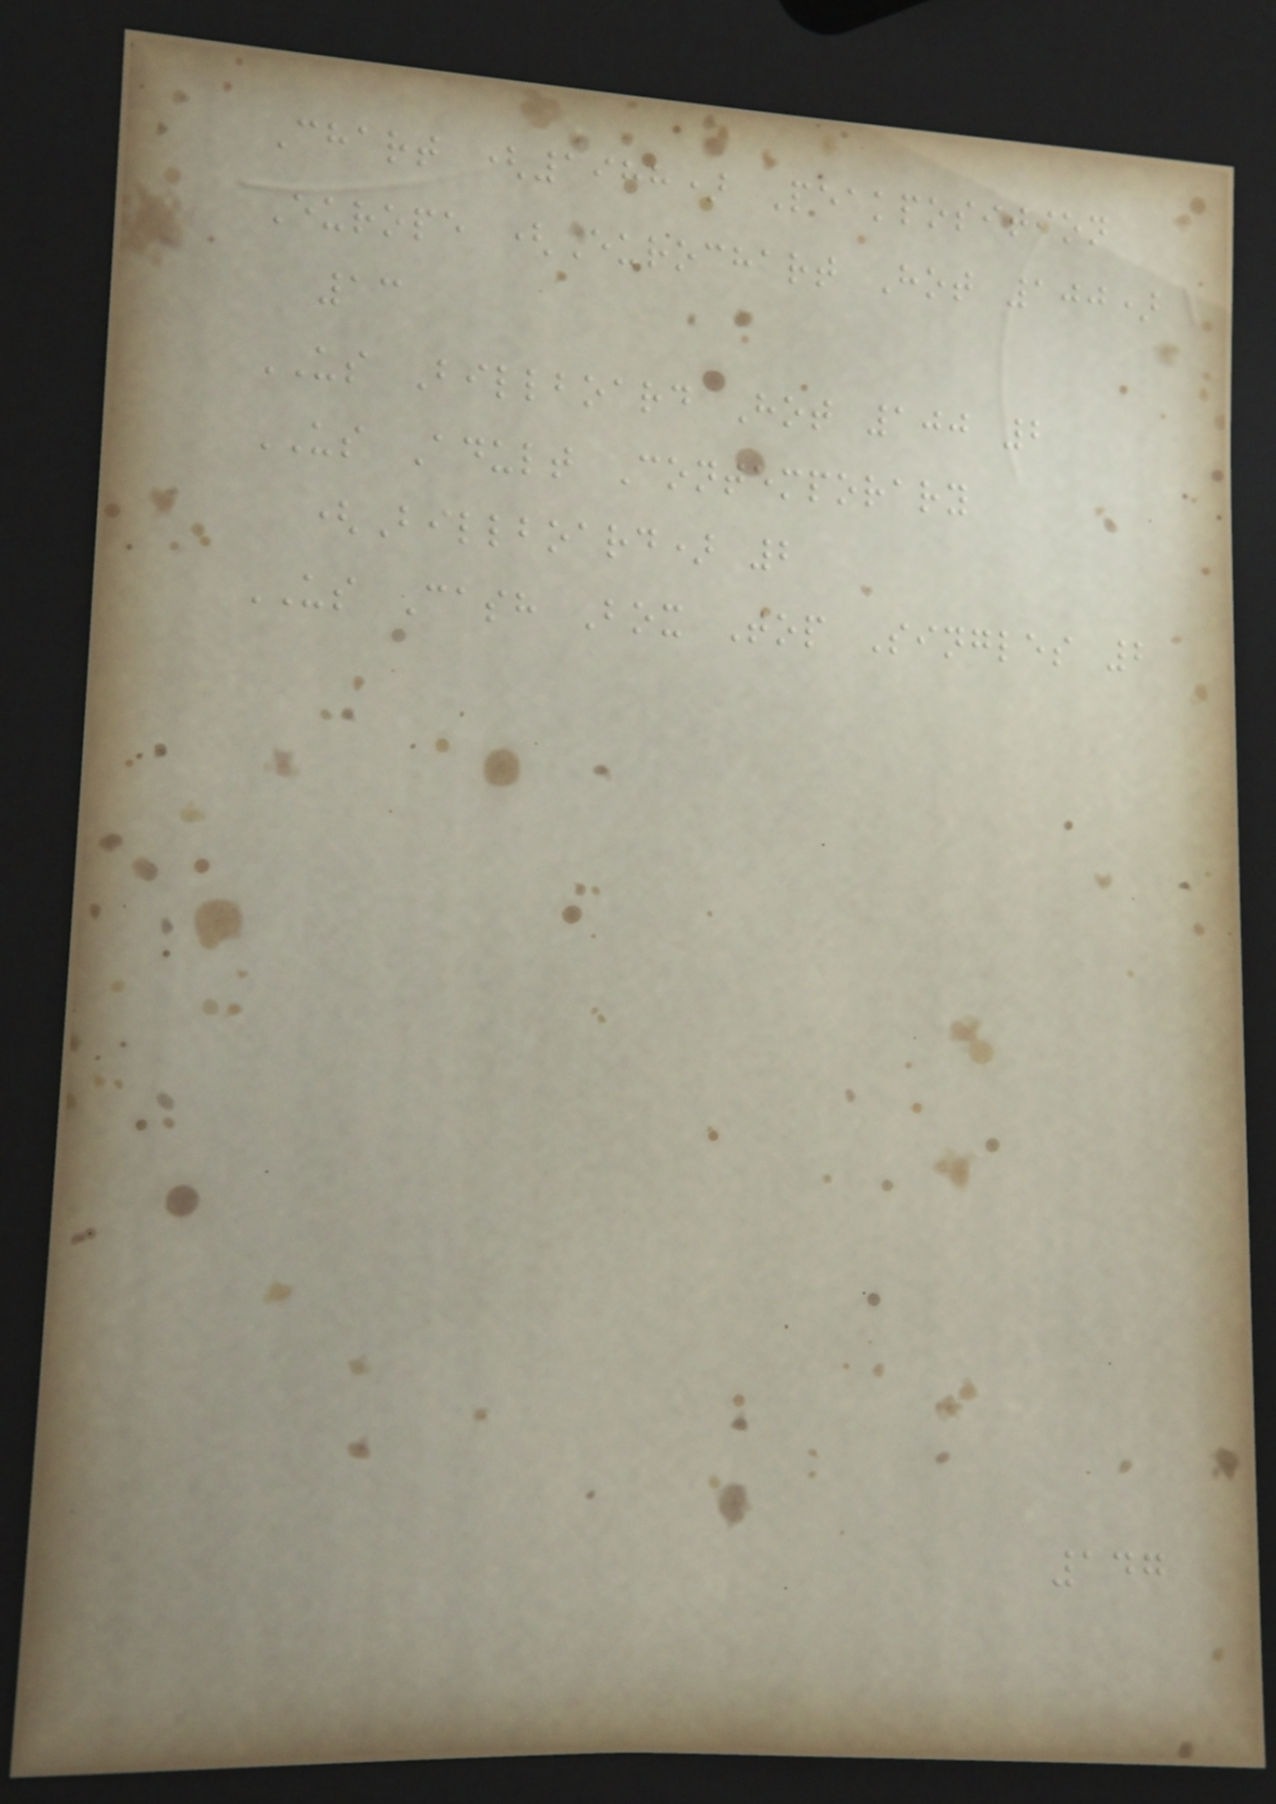Chart (1988) Peakposition
Europe (Eurochart Hot 100)
13
US Billboard Hot 100 2
US Adult Contemporary
(Billboard) 2
US Cash Box Top Singles 2
147
